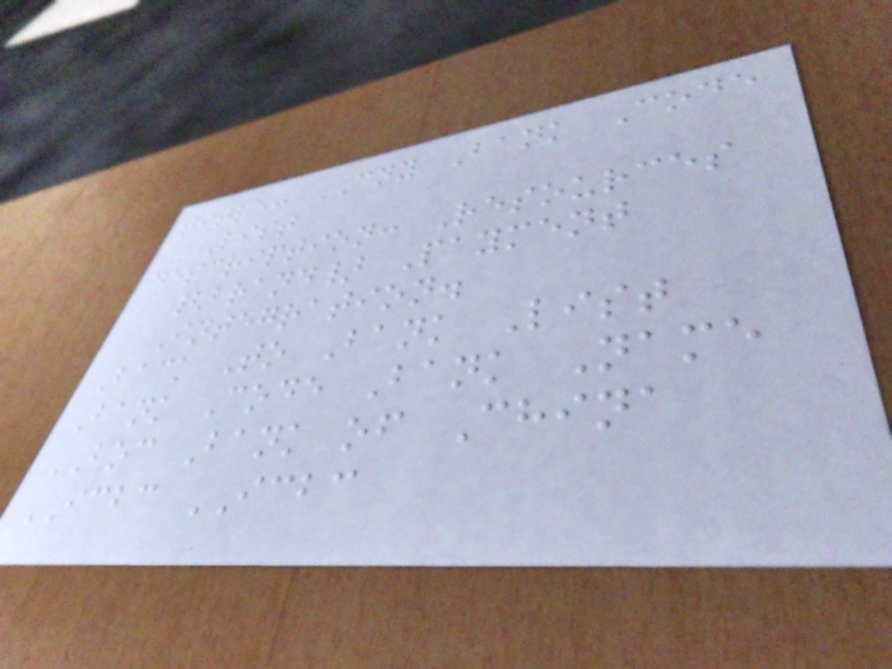title: CNY Bank Code
List
description: Resources
{brand} Payment
Integration.
Back To Bank List
Bank Code Bank Name
BOC Bank of China
ICBC ICBC
